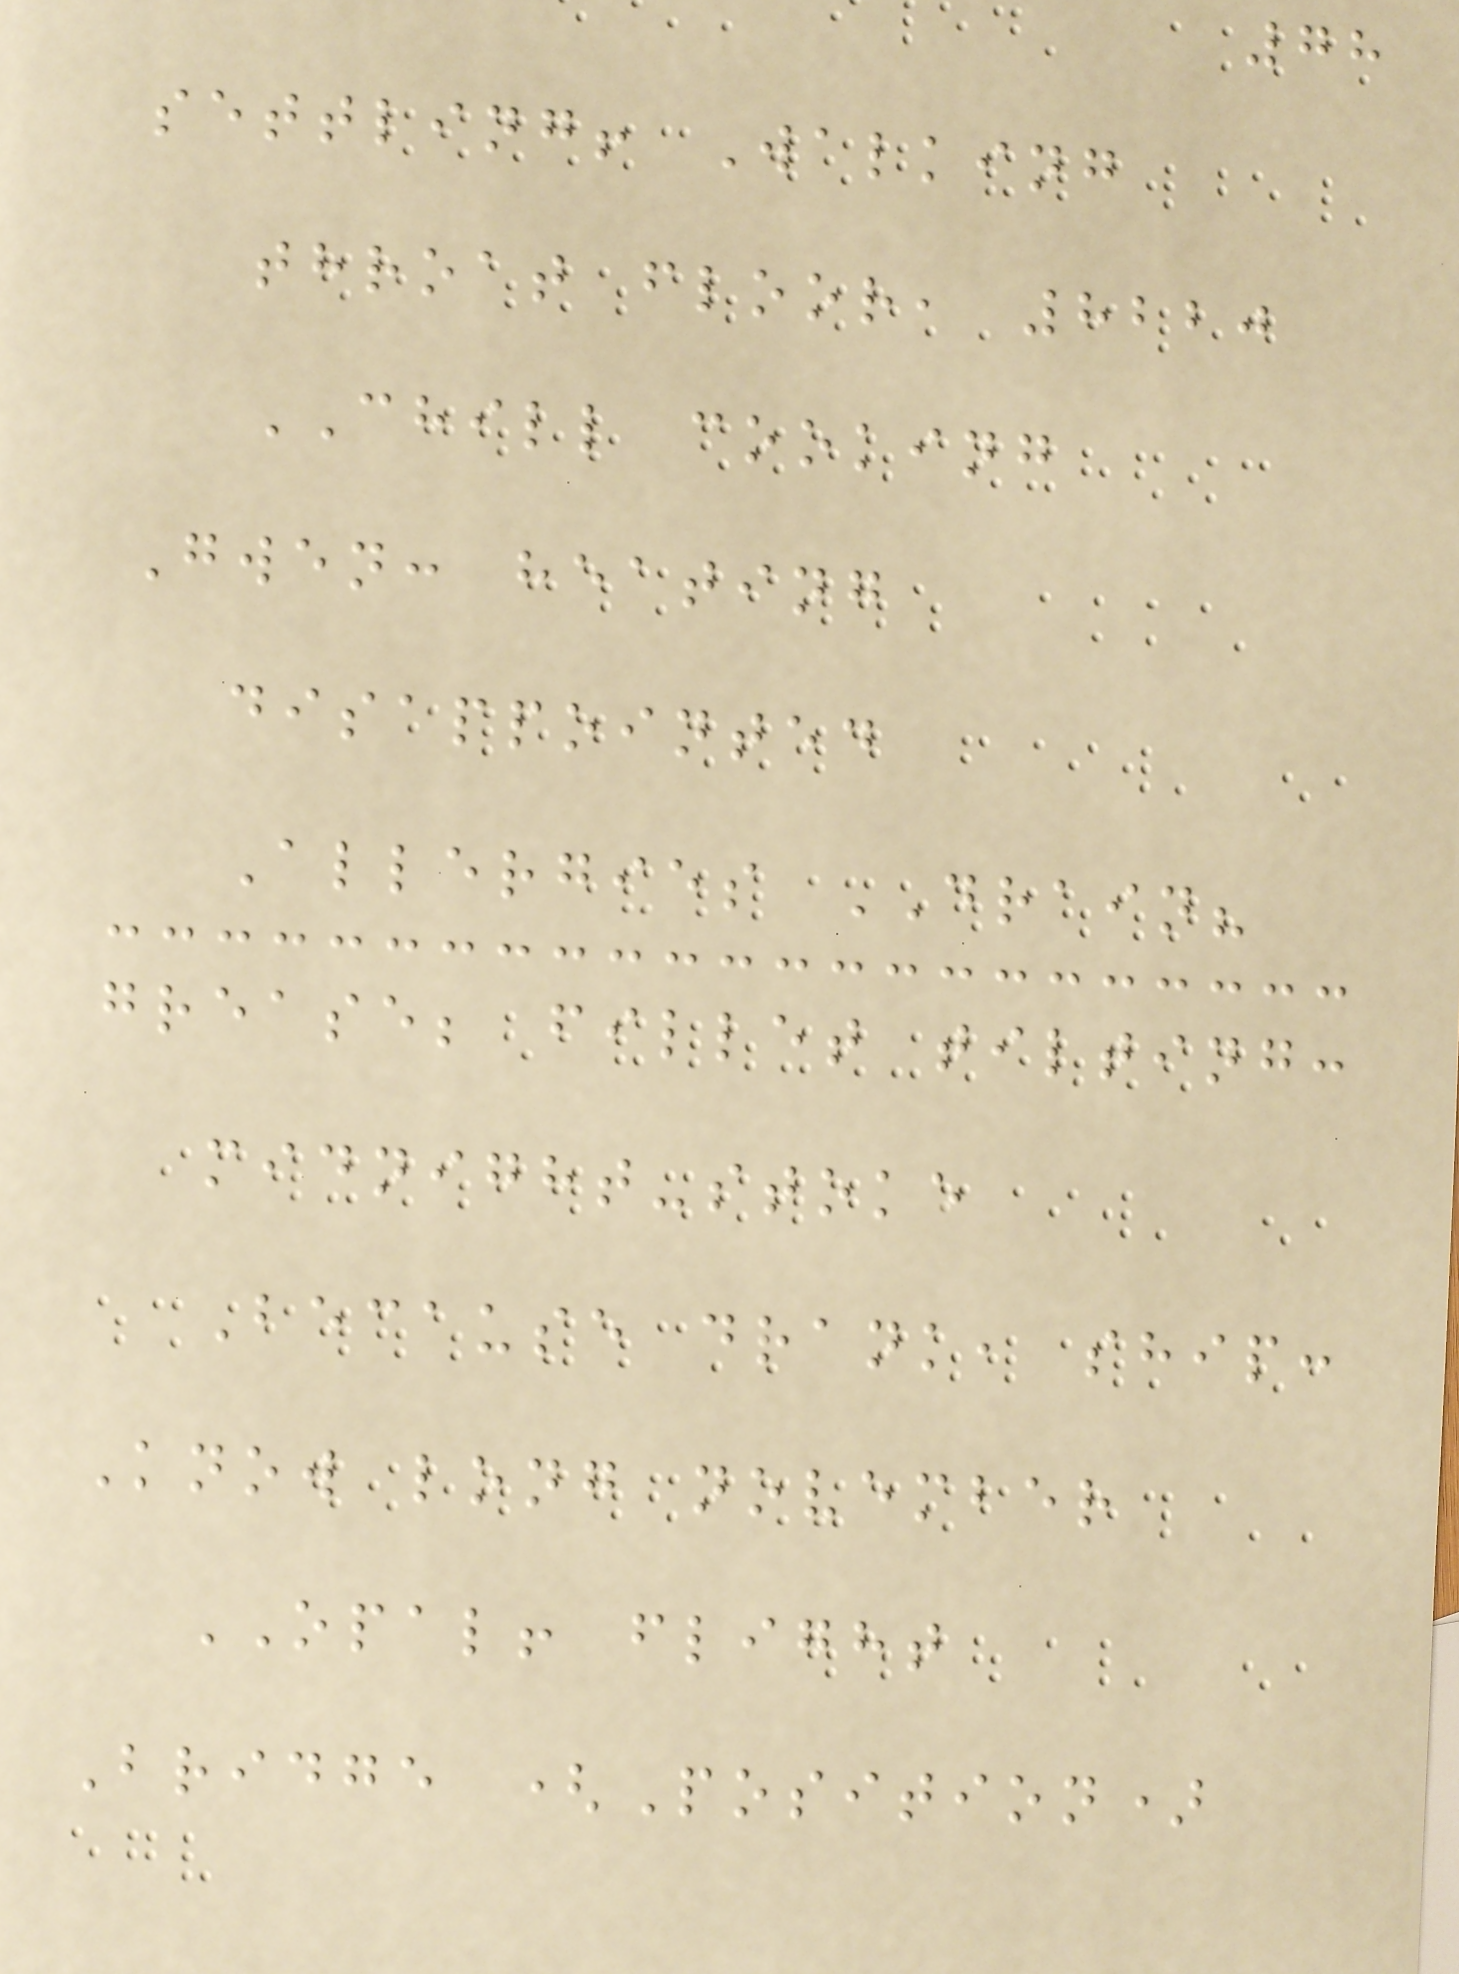78
settling! Walking
throat floor, 8220
CHILL cooking
Gwen: heating
disappointed
Allergies DRAIN?
grease; fillet tilting:
midnight-stoke
Because drank, ship:
Know long november
OPAL! flight
Bridge (Position)
